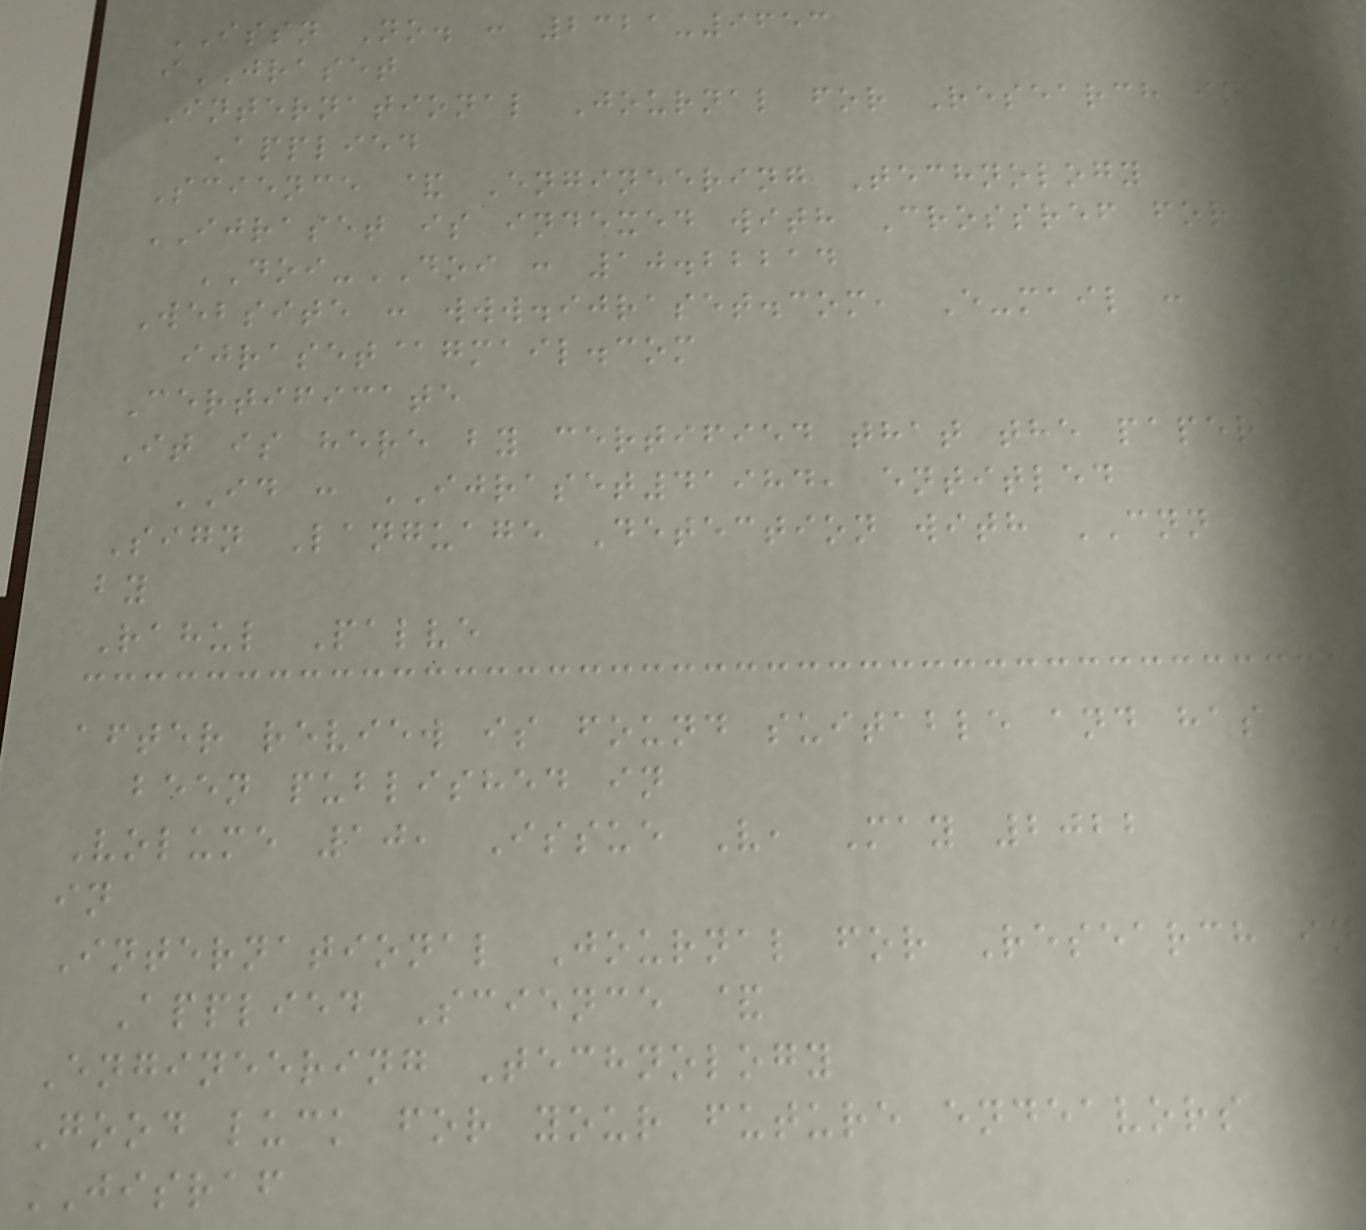ISSN No. : 2321-9653
iJRASET
International Journal for Research in
Applied
Science & Engineering Technology
IJRASET is indexed with Crossref for
DOI-DOI : 10.22214
Website : www.ijraset.com, E-mail :
ijraset@gmail.com
Certificate
It is here by certified that the paper
ID : IJRASET41984, entitled
Sign Language Detection with CNN
by
Rahul Palve
after review is found suitable and has
been published in
Volume 10, Issue V, May 2022
in
International Journal for Research in
Applied Science &
Engineering Technology
Good luck for your future endeavors
JISRAF
